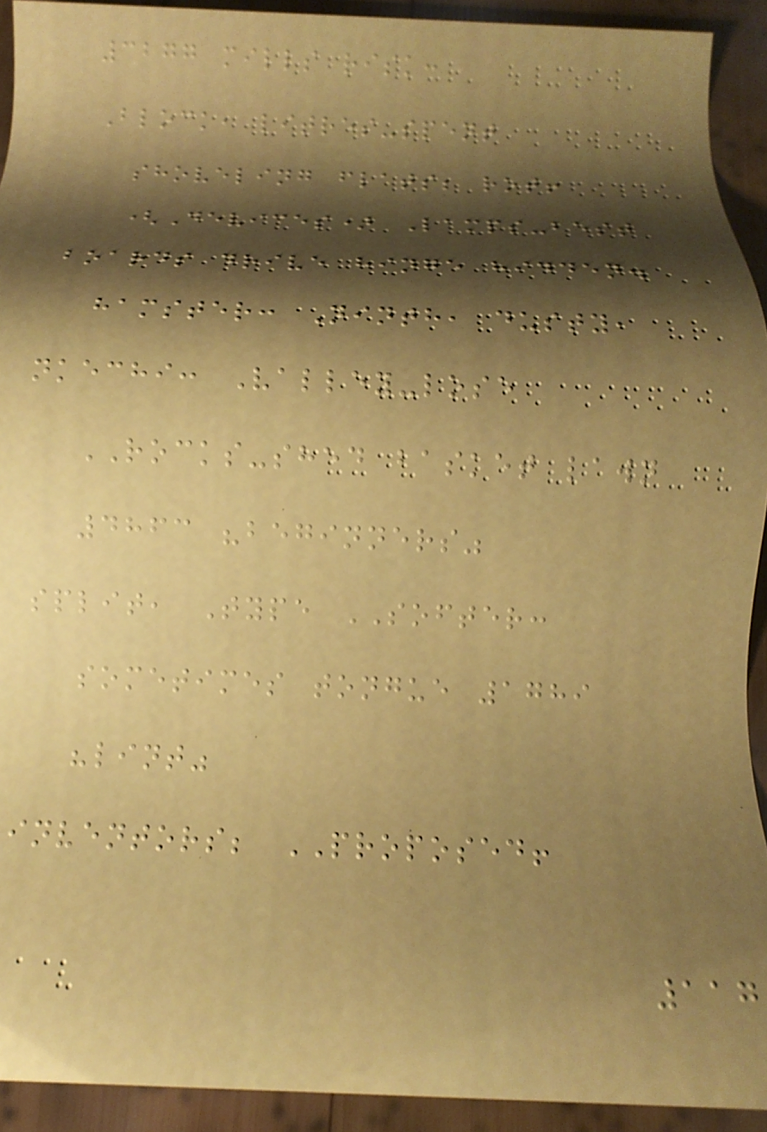3277 mills risk:
Block, litres-spent
shoveling flats; rot!
(Devices) Lamps-best
boards drive hinge hidden.
hamster: Ninth, dusty,
nkechi: Valley-lose
ROCKS-shed basket lawn
4863 "beginners"
split, Type SOFTER:
sometimes tongue 1789
"lint"
inventors; PROPOSED!
117
